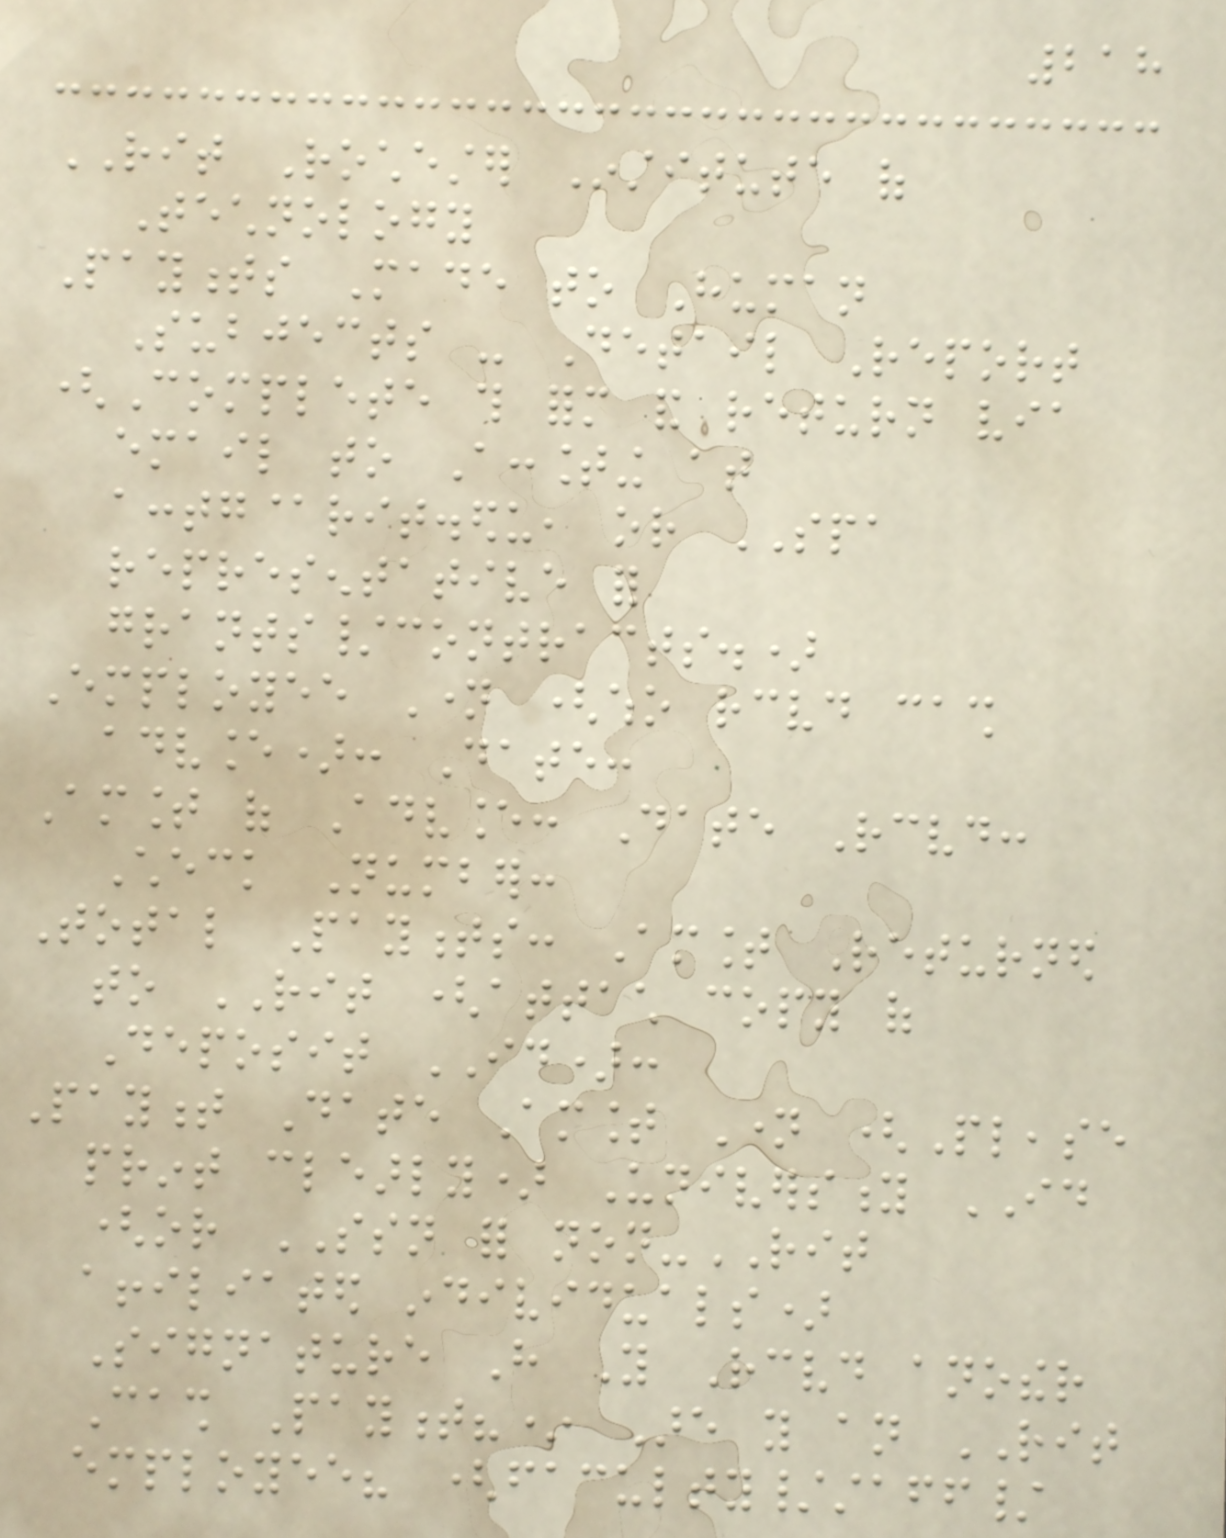218
RIT Rochester Institute of
Technology
Payments Made to Human
Subjects - Detail Report
(Complete this form and return via
email to Accounting at
acctg@rit.edu, or SPA
representative for
grants/contracts.)
Employee Name (who received cash
advance): Date:
Amount of Advance: Date Received:
Check Number:
Total Payments: Amount Returned
to RIT (attach copy of
Deposit ID):
Payment Date Amount Name (Please
print clearly) University ID
(or SSN for non-RIT
affiliated individuals)
Signature Have You Received another
Cash Payment?* Are you an RIT
employee? (faculty/staff/
